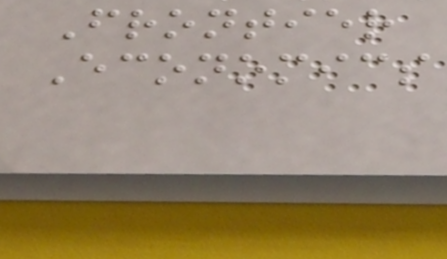Frontier
Economics
